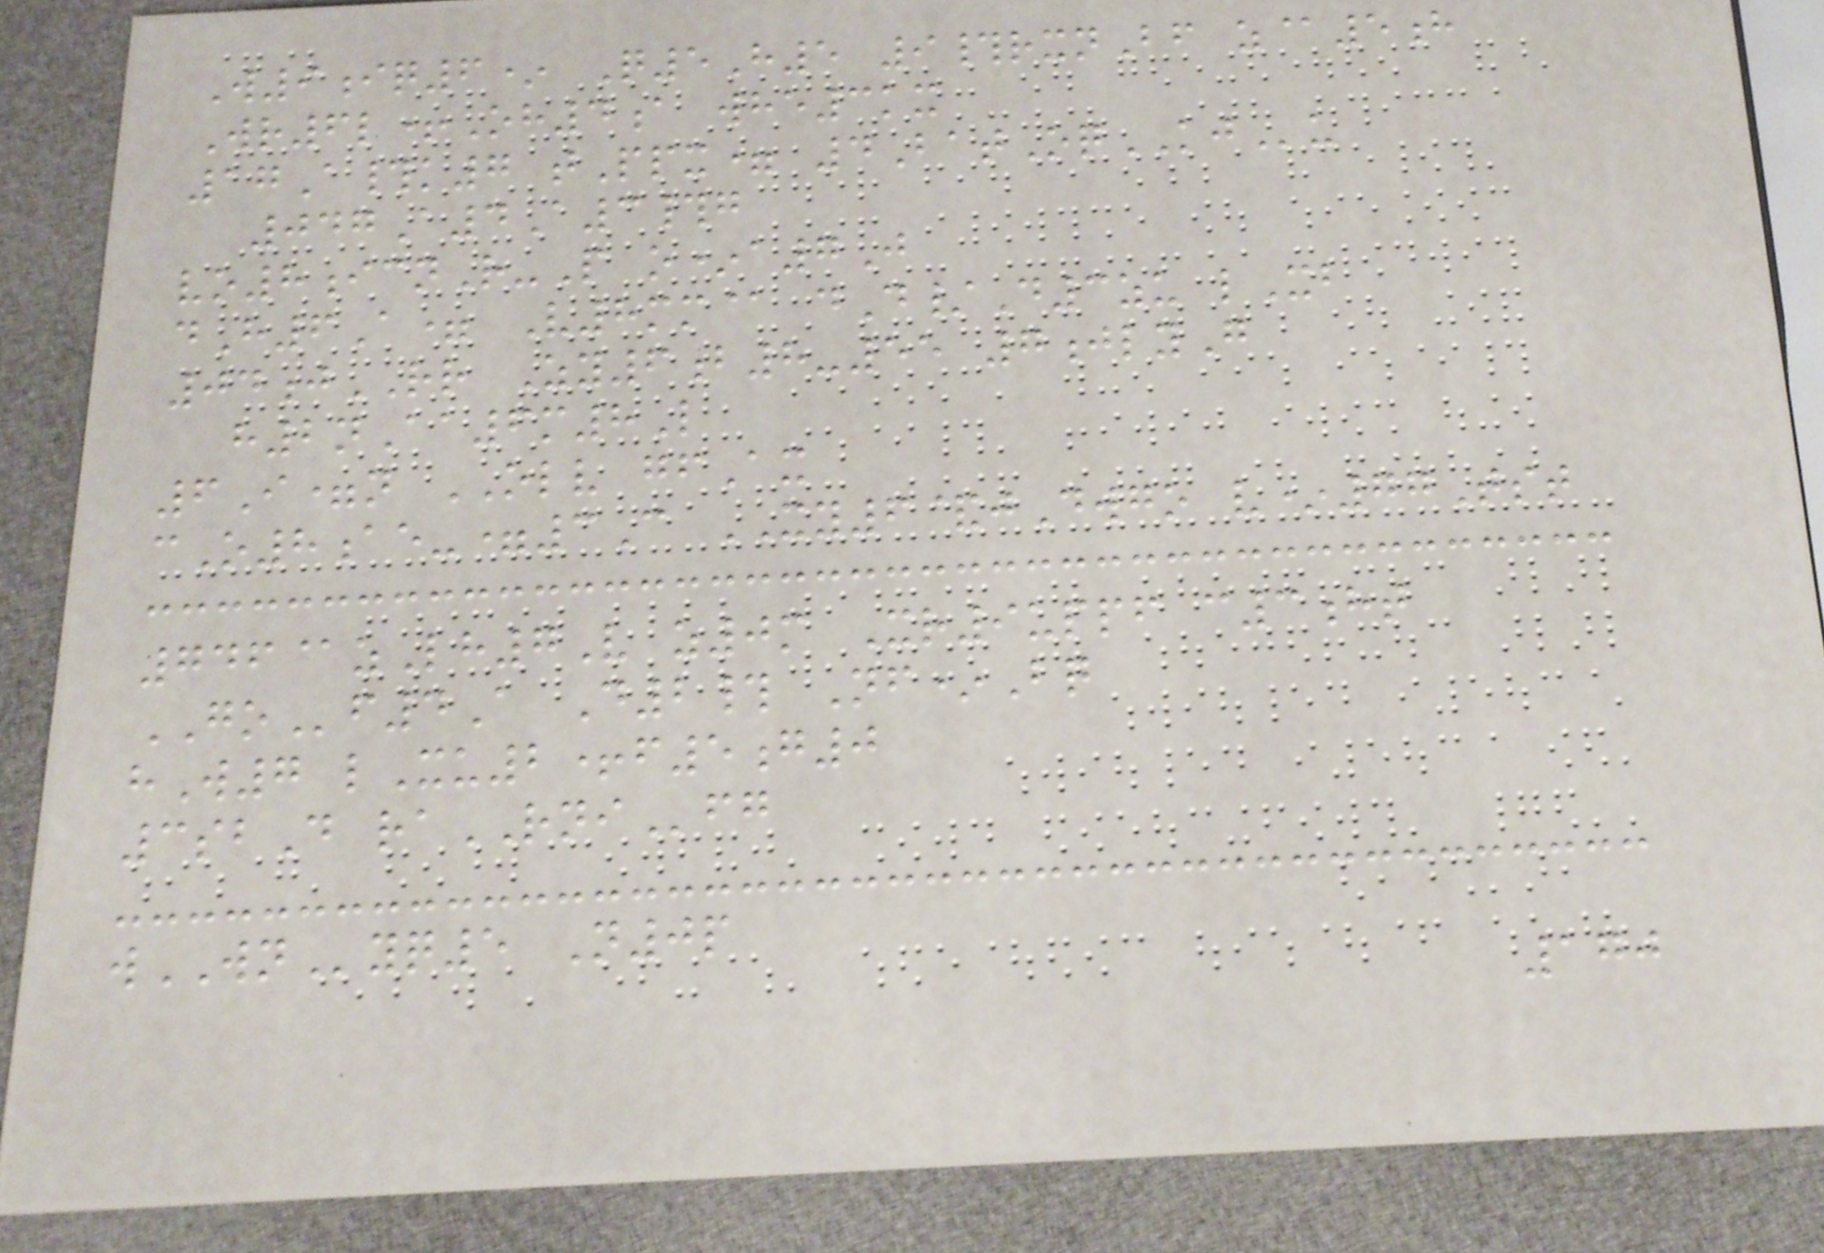W9iq6* Q5H5 9#rxnBf z@5h
Wr6l+Oh4a whe3kx
17A#k7 tPpx= 4BatOqKJu
047A4A3#g
vo8icnR-P o*a7J
dH6A= V8mm@ dD/D3zu lXb
04jRR Zy6b8-55 7jlyG
h2nAa6m8L
6I=n OLV gfAx
cO8ae-=3C XY6&jDwgo v*77Tst
746@zLh7V z0m Xr9uppf c3ht
GOf4A D2# Nf*Bq
hW7 lXu2+f5g0
3sbD raRNIfg
wWNyq5 N0p
170
